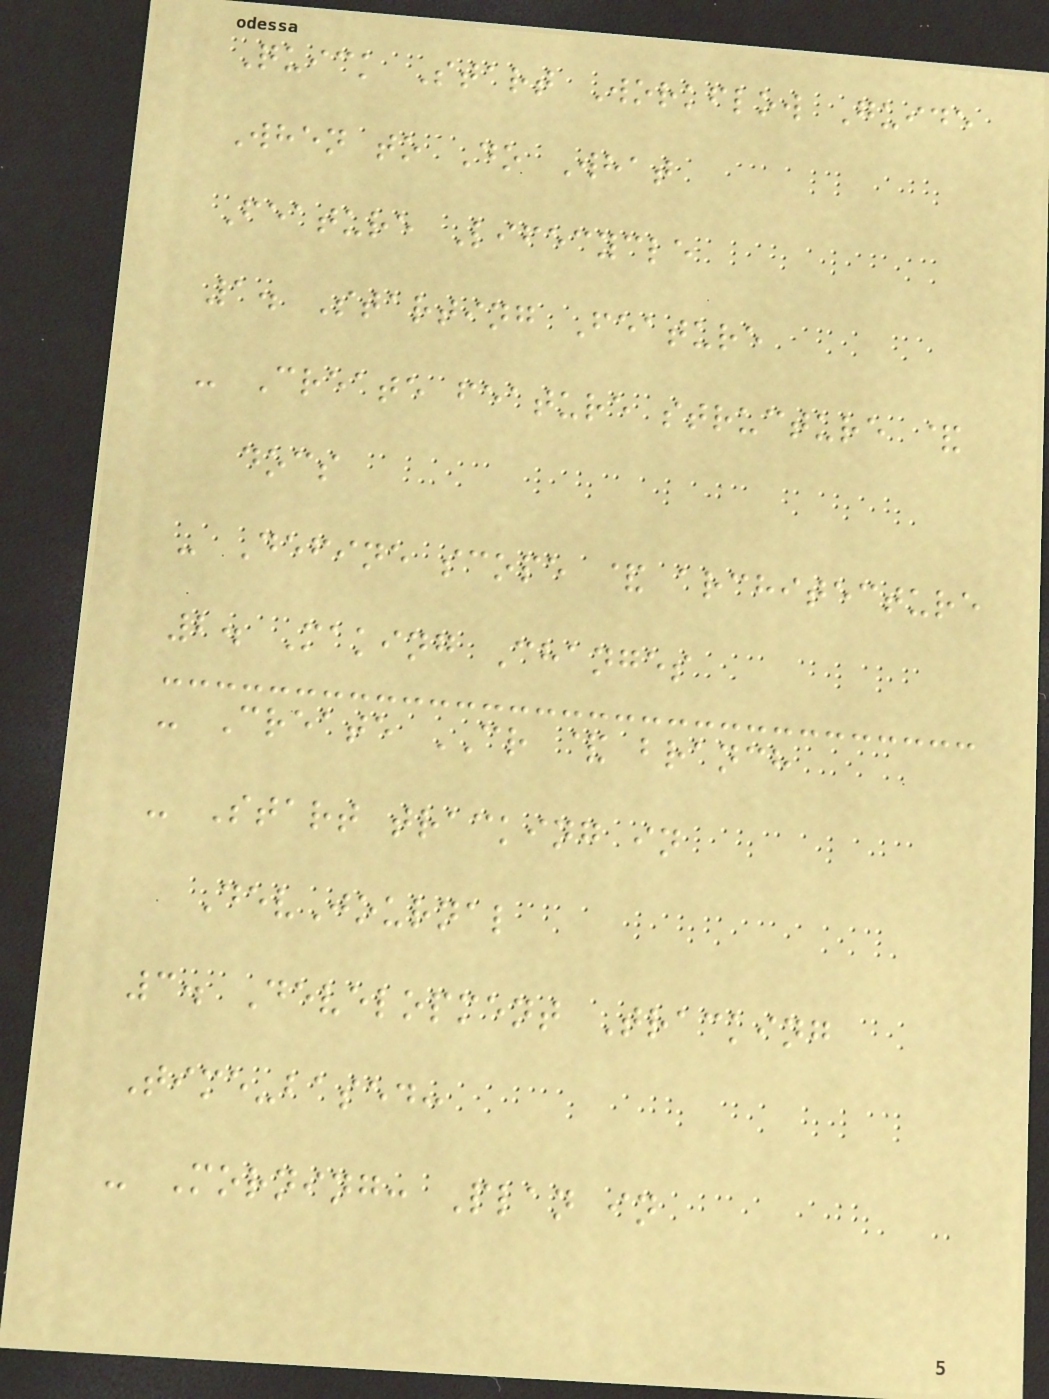Quick Start Workflow Guide
When to Do What
Feature Lifecycle
1. Starting Feature
- Create feature structure &
docs
- Define scope & architecture
2. Making Changes
- Create CR & branch
- Start tracking in
DevJournal
3. Development Tracking
Time-based:
- Morning: Plan in
